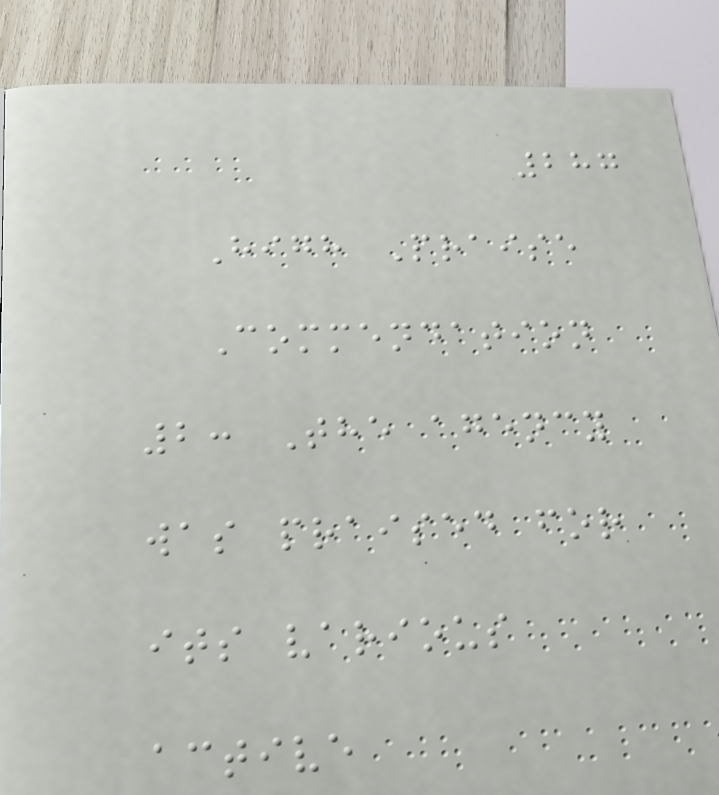287
High Praise
Commendation
2: The agency
was praised for
its various
active
